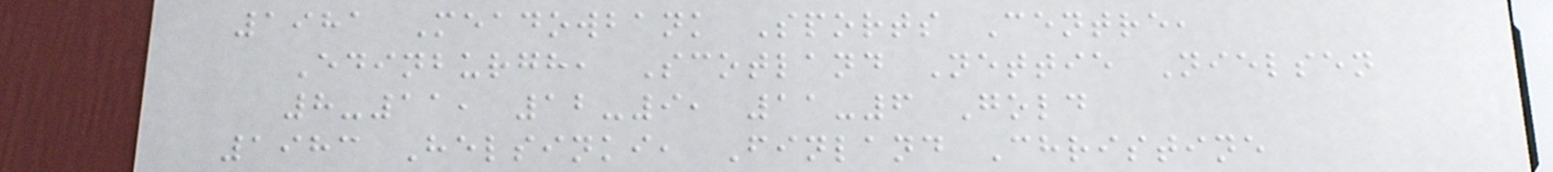1981 Meadowbank Sports Centre,
Edinburgh, Scotland Nettie Nielsen
8-11, 12-9, 11-6 Gold
1983 Helsinki, Finland Christine
